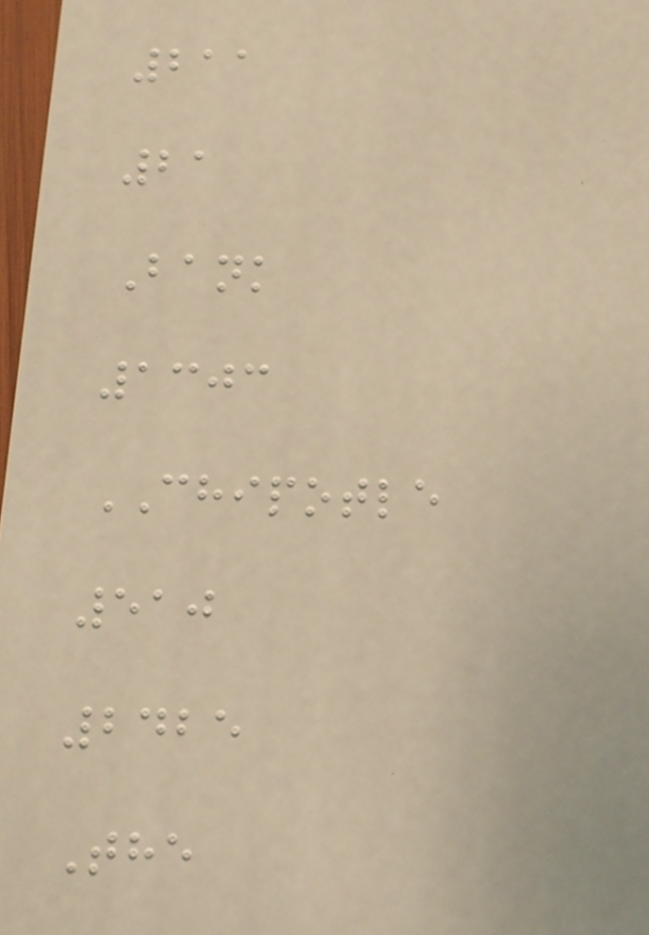211
21
Bank
1303
CHIPOTLE
510
2425
The
